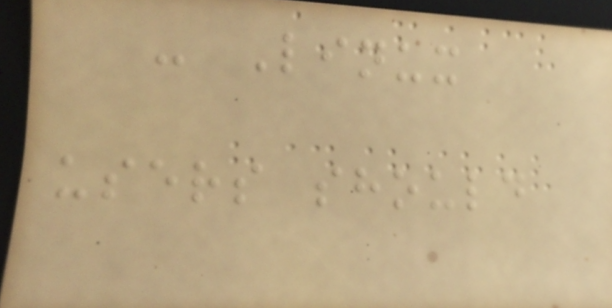- Linux
users should
